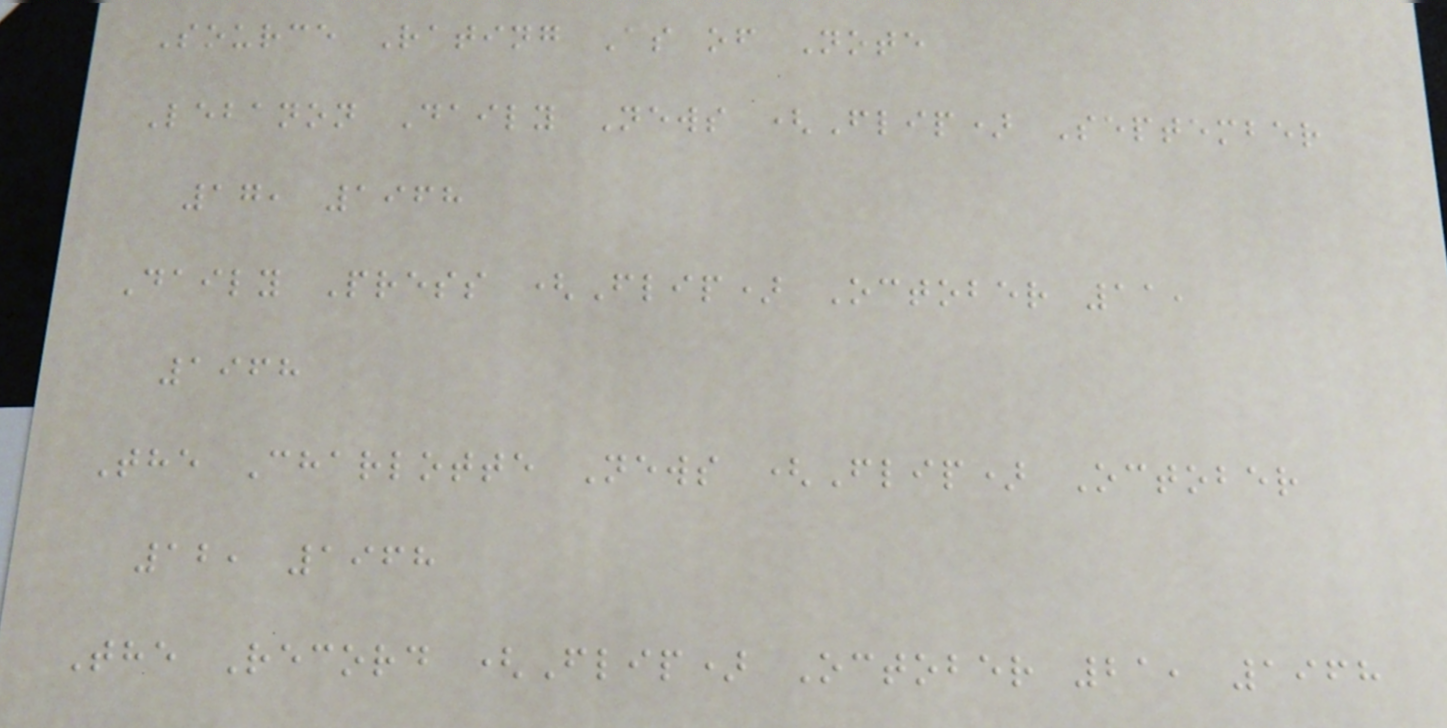Source Rating As of Note
Lebanon Daily News (Flip) September
17, 1968
Daily Press (Flip) October 11,
1968
The Charlotte News (Flip) October
12, 1968
The Record (Flip) October 21, 1968
